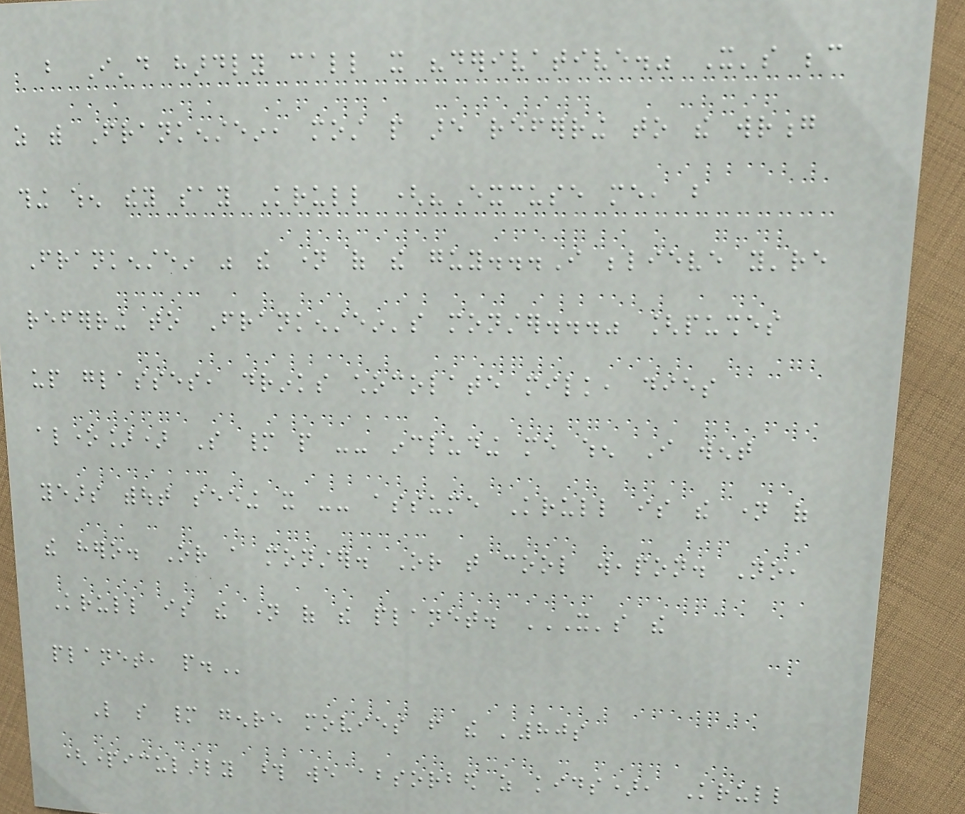but I'd hardly call it "derivative." It's because
as with Frankenstein, most people are referring to the wrong
thing when they say Krull ("Excuse me, but
Frankenstein was the name of the guy...I believe you're
referring to Frankenstein's monster..." [pushes
up glasses, drinks chocolate milk, dies
alone]) So many people -- including me when I went
years without seeing it -- assume Krull is the name of
the hero. Or a monster. Or that cool weapon. No,
Krull is the name of the planet. IT'S THE
PLANET, PEOPLE.
Like so many genre movies from the '80s
(particularly those we absorbed as kids), Krull
